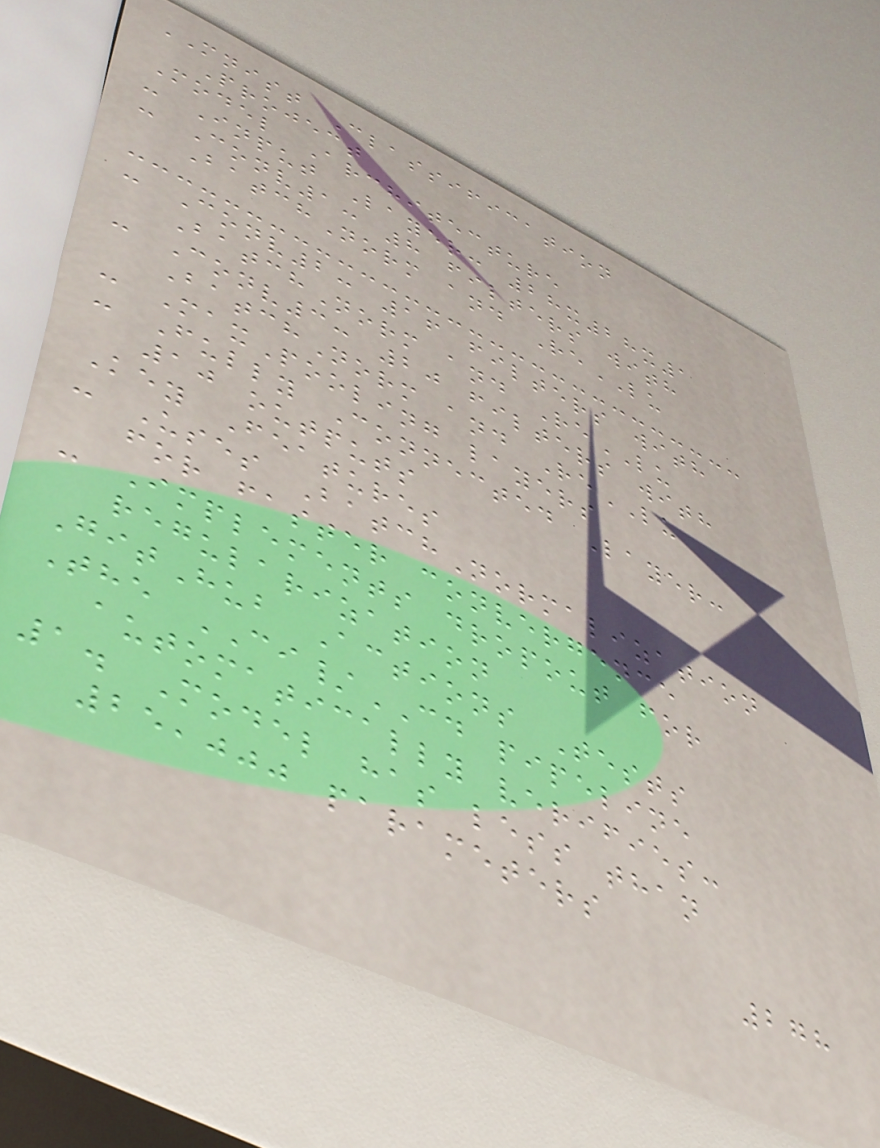MNIST Classification
Project
Model Architecture
- Input Layer: 28x28x1
- Conv1: 8 filters with
BatchNorm and ReLU
- Conv2: 16 filters with
BatchNorm and ReLU
- Conv3: 20 filters with
BatchNorm and ReLU
- MaxPooling layers
- Fully Connected Layer:
10 outputs
Key Features
- Uses BatchNormalization
for faster convergence
- Implements dropout for
regularization
GitHub Actions Tests
The CI/CD pipeline
automatically verifies:
1. Model has less than
25,000 parameters
278
